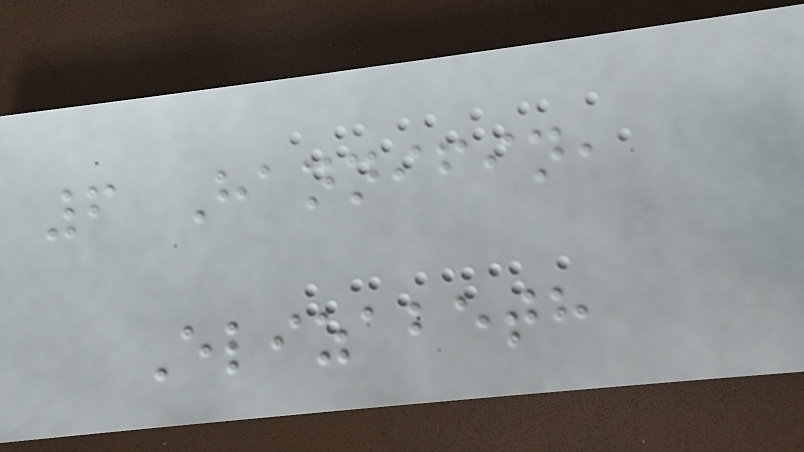6 Hannifin,
Elizabeth
